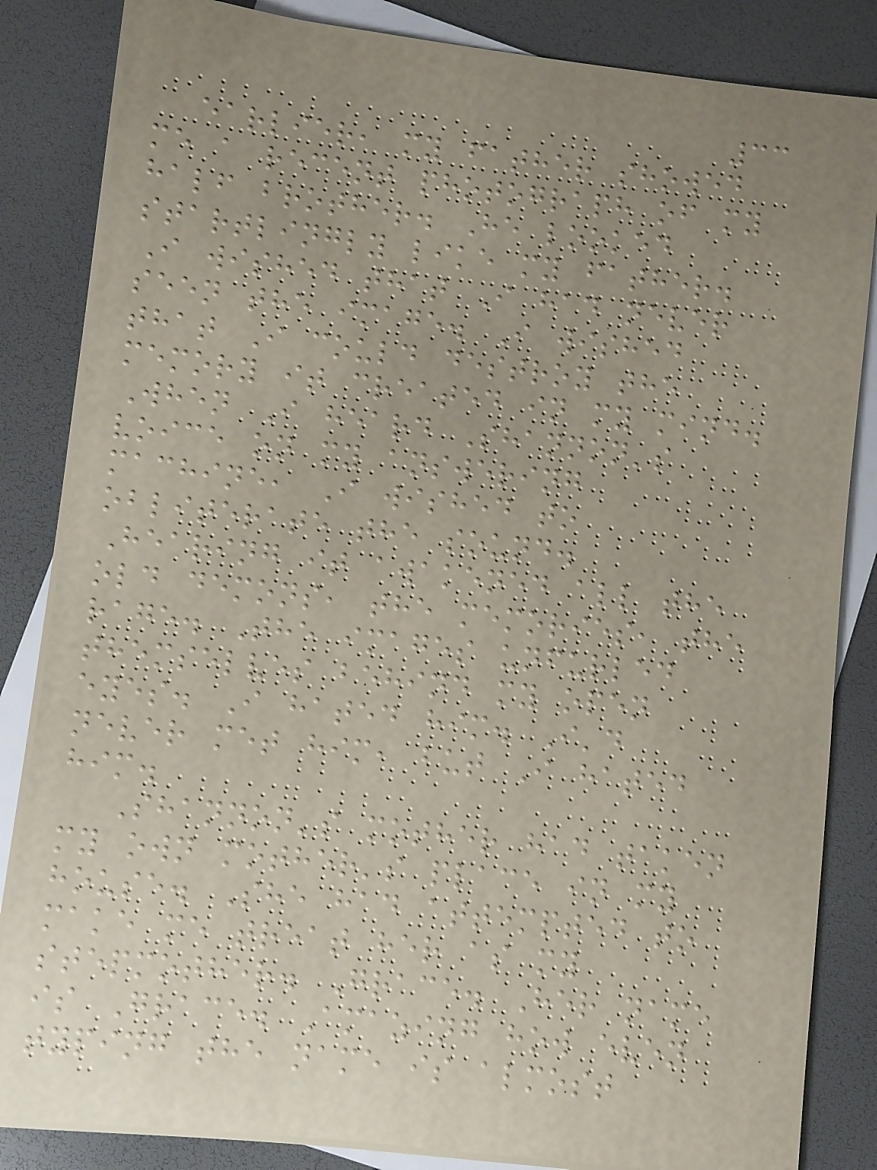33
earlier, my father showed
me a recent photograph of my
half brother. He looked
startlingly like my father.
I wished that I had never
seen the image. I wished
that I could destroy the
memory it created in my mind.
When I heard Shannon's
voice on my answering
machine, I wished to
obliterate the sound.
Hearing it awakened all the
old demons, the memories, the
rage. The images unfurled
themselves behind my open
eyes. I hated him. I'd
never met him, but I hated
him.
Shannon's mother had taken
my own mother's place in my
house. She had attempted to
make me treat her as my
stepmother. Grace. Her name
is Grace. Amazing how even
typing the name is almost
